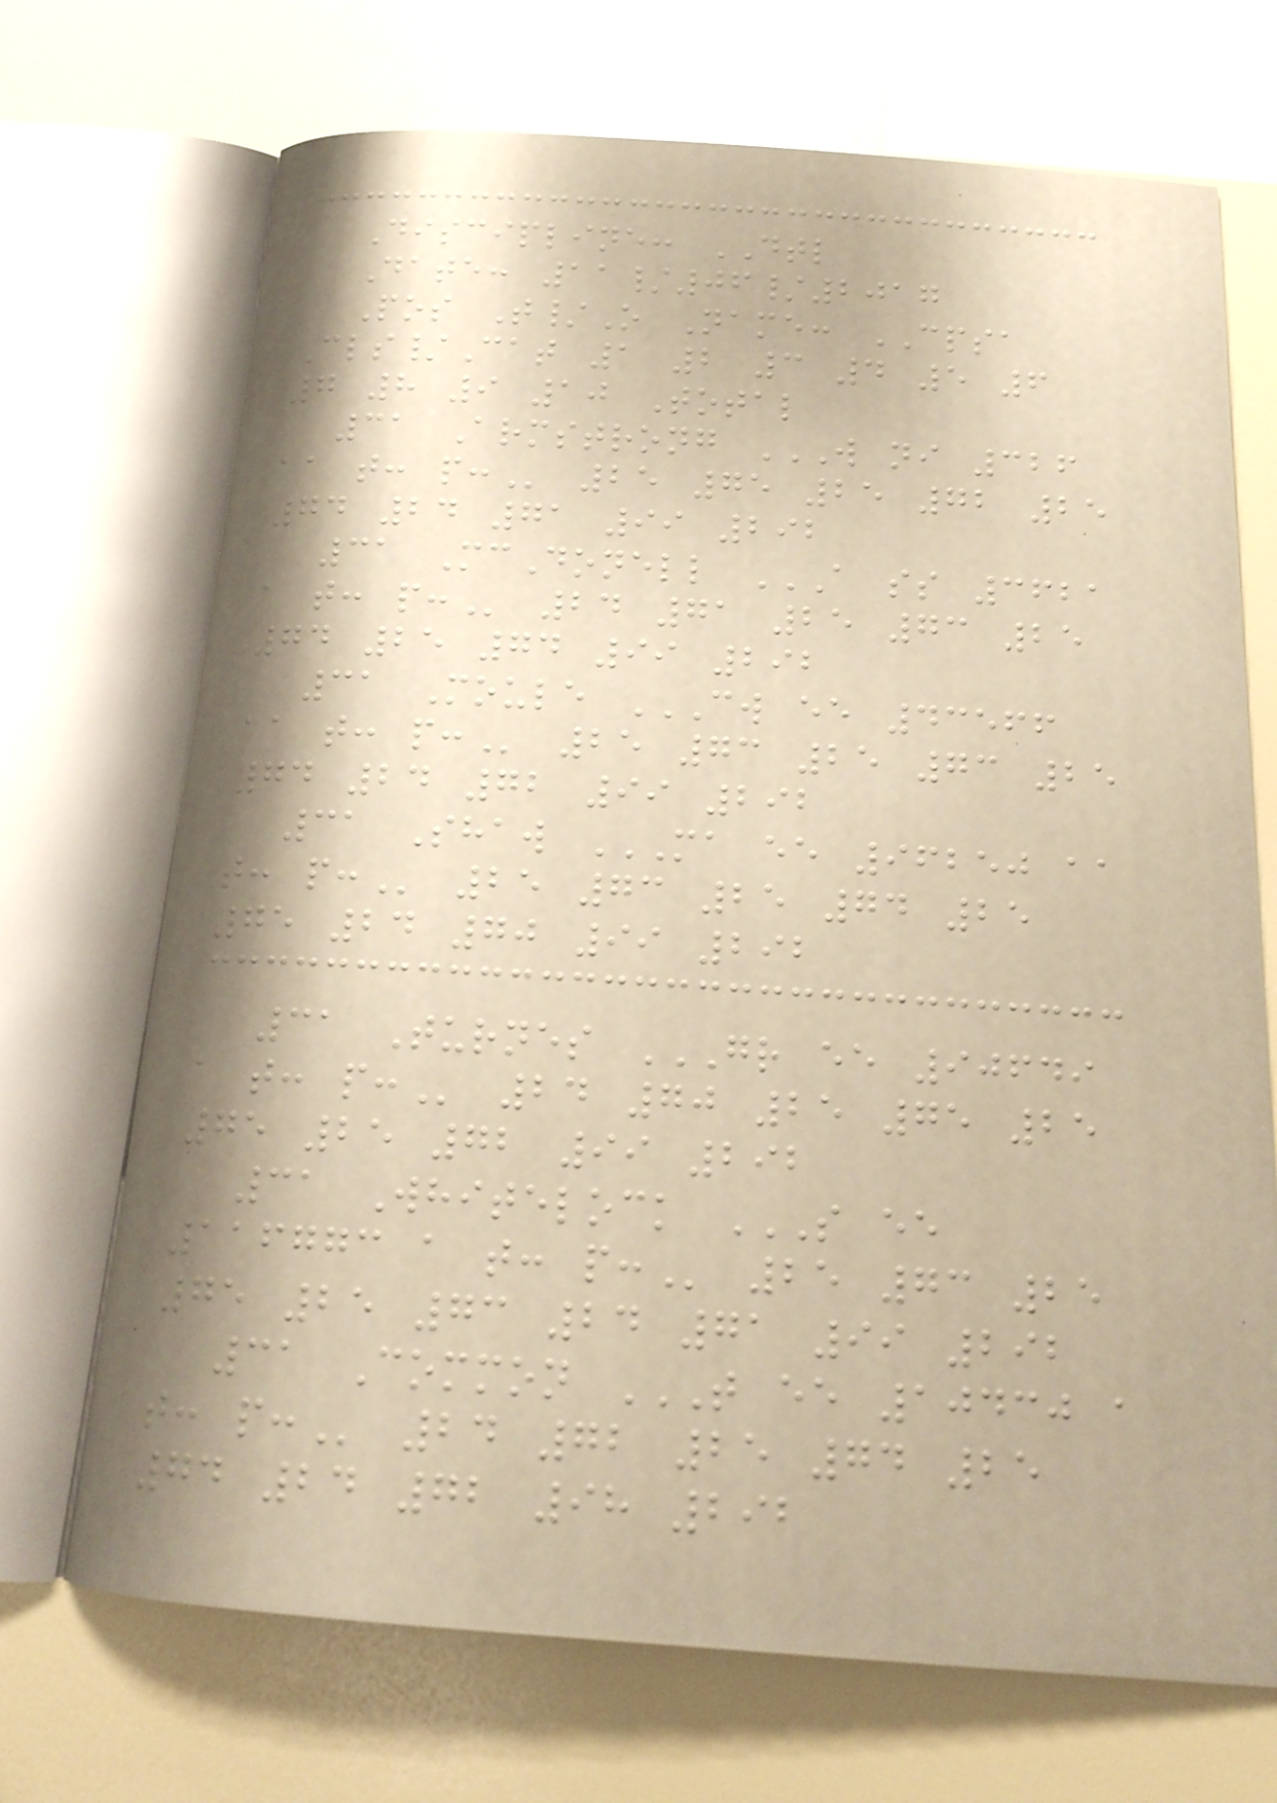Discipline: DTL
Date: 11/06/2017
Pos T/O Name: CPSA
Cls/Cat 1 2 3 4 5 6
7 8 9 10 Total
31 Armstrong W NI 326
AA T: P: 25 75 25 72 25
74 24 71 99 292
31 McDonell A SS 3621
A T: P: 24 71 25 73 25
74 25 74 99 292
31 Moule CW EE 43566
AA T: P: 25 73 25 73 25
74 24 72 99 292
31 Shaw MA EE 96250 AA
T: P: 25 73 25 74 25
75 24 70 99 292
31 Turnes GR EE 90649
A T: P: 24 70 25 75 25
75 25 72 99 292
31 Whitelock S EE
116773 A T: P: 25 73 25
75 25 73 24 71 99 292
31 Common T EE 10430 A
T: P: 24 72 25 74 25
74 24 72 98 292
